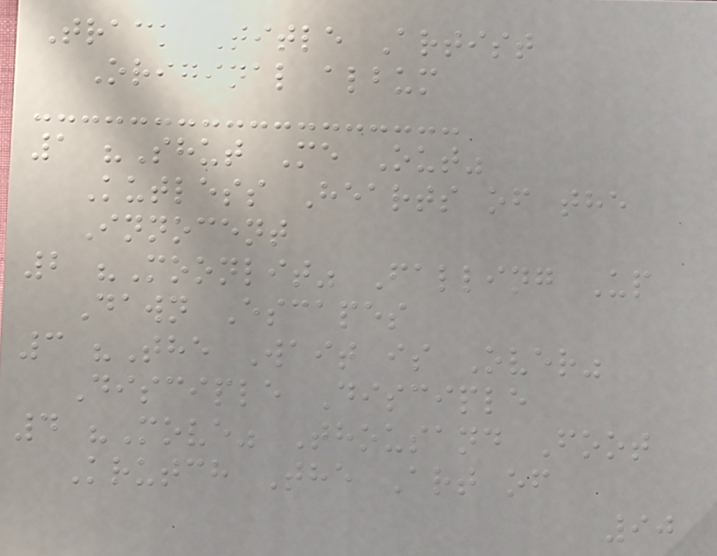Track Title Artist
Original album
1 "Shut Me Out"
Kutless Hearts of the
Innocent
2 "Moonlit" Falling Up
Dawn Escapes
3 "The Wait is Over"
Disciple Disciple
4 "Move" Thousand Foot
Krutch The Art of
90
